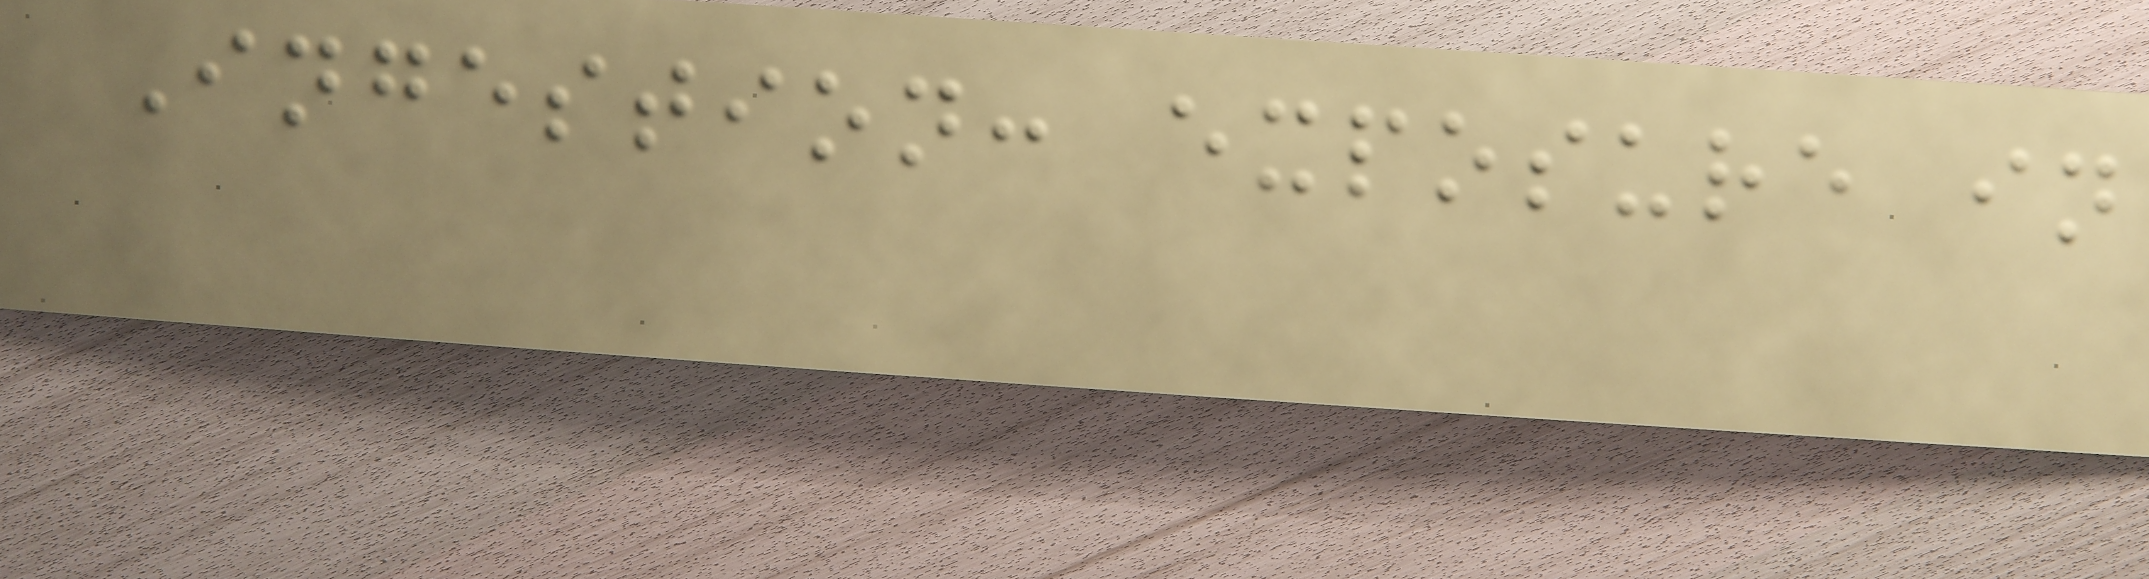Ingestion: exposure in
